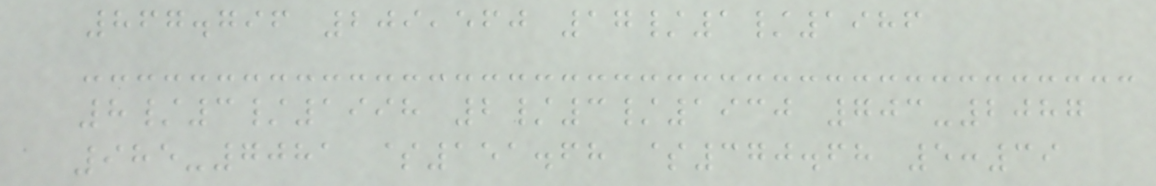867.796 209,560 17/1/1986
8/3/1998 2/3/1930 703-2087
985-7081 $151.68 $370.68 5:39
